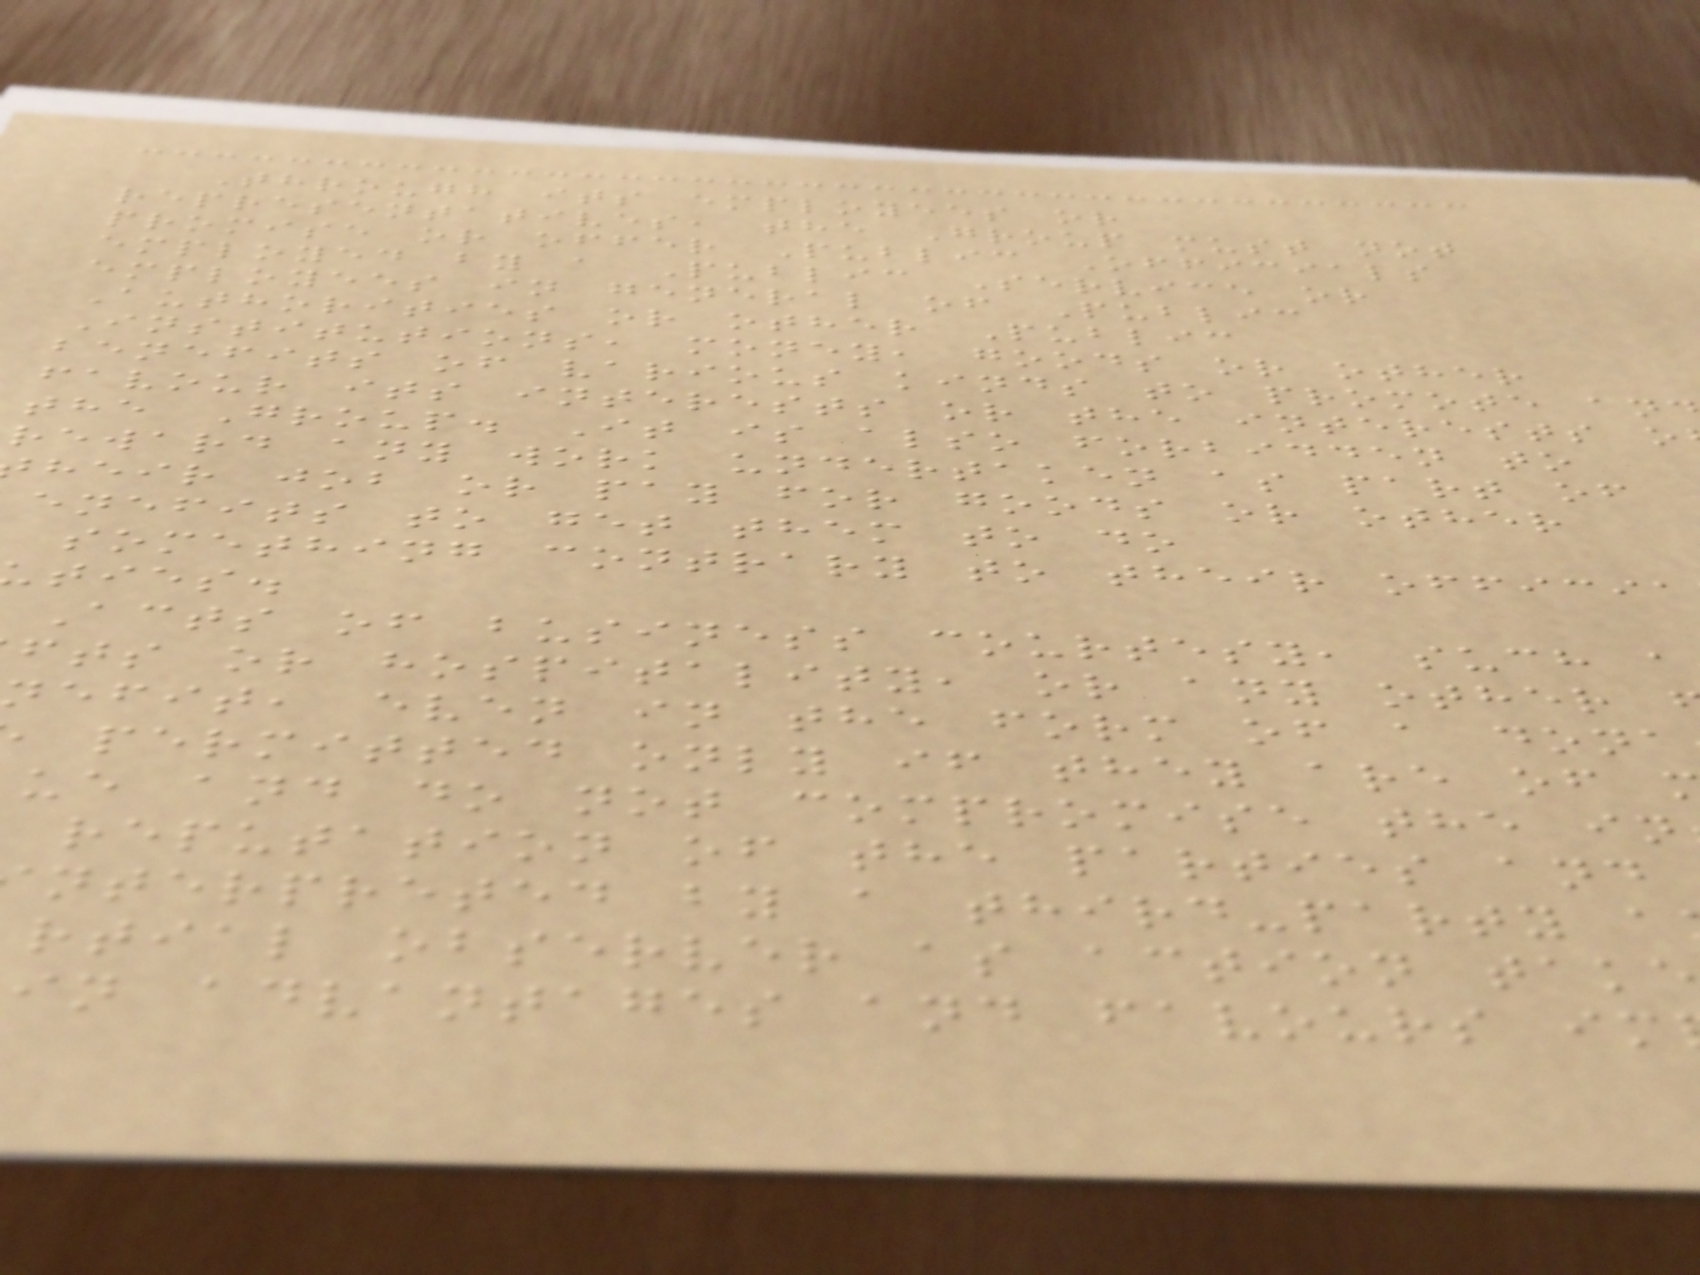Through its employees or
representatives, the Group must not
promise or offer Public Officials
employed by a Public Service or
employees in general of Public
Authorities or other Public
Institutions, money, goods or other
benefits of various kinds to promote an
favour its interests or the interests o
the Group. It is also forbidden to
reward any work undertaken as part of
heir job or pay for goods or other
enefits to get them to do
something contrary to their officia
ties.
Acts of business courtesy, such a
fts or hospitality, or any other
efit, even in the form of a dona
permitted only if they are of
ue and do not compromise the in
reputation of the parties and
nterpreted by a third-party a
rtial observer as action tak
in advantages and favours im
